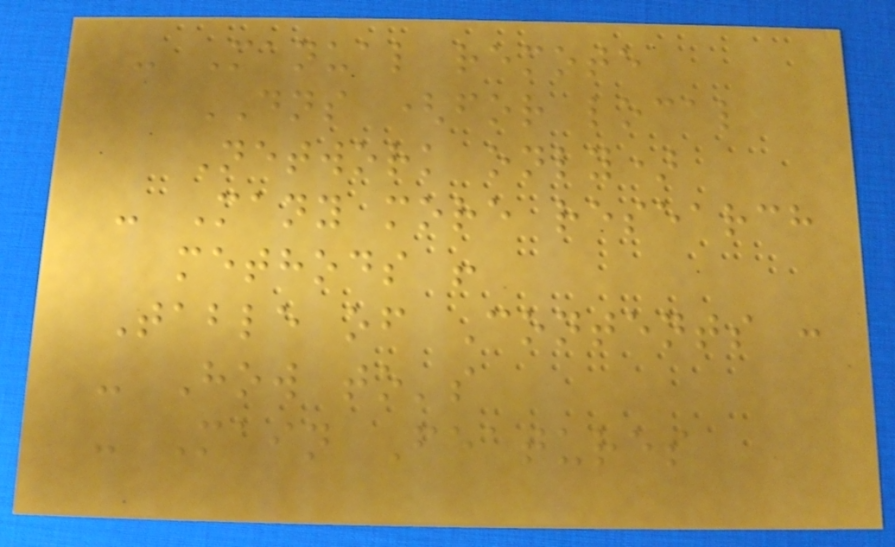- Manual remote
DNS (for local
Network only)
- Many more research
methods !
Table of Contents :
- How to's
- Main Features
